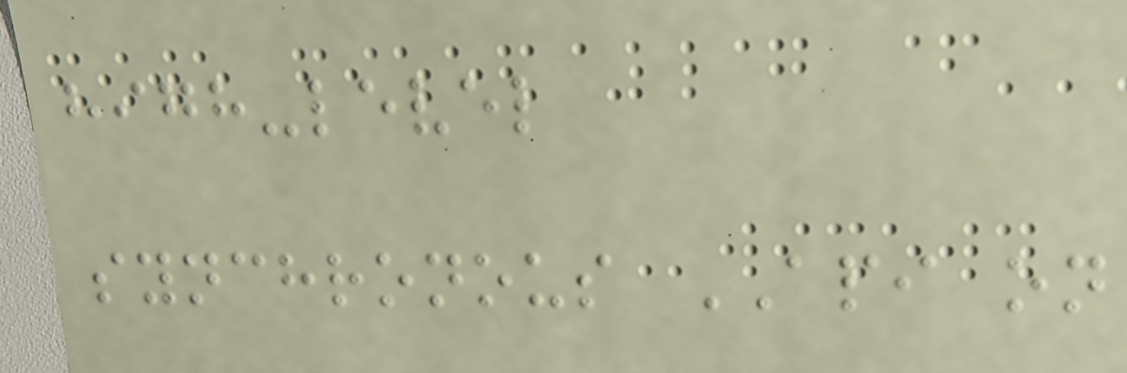high-level
synchronous API on
